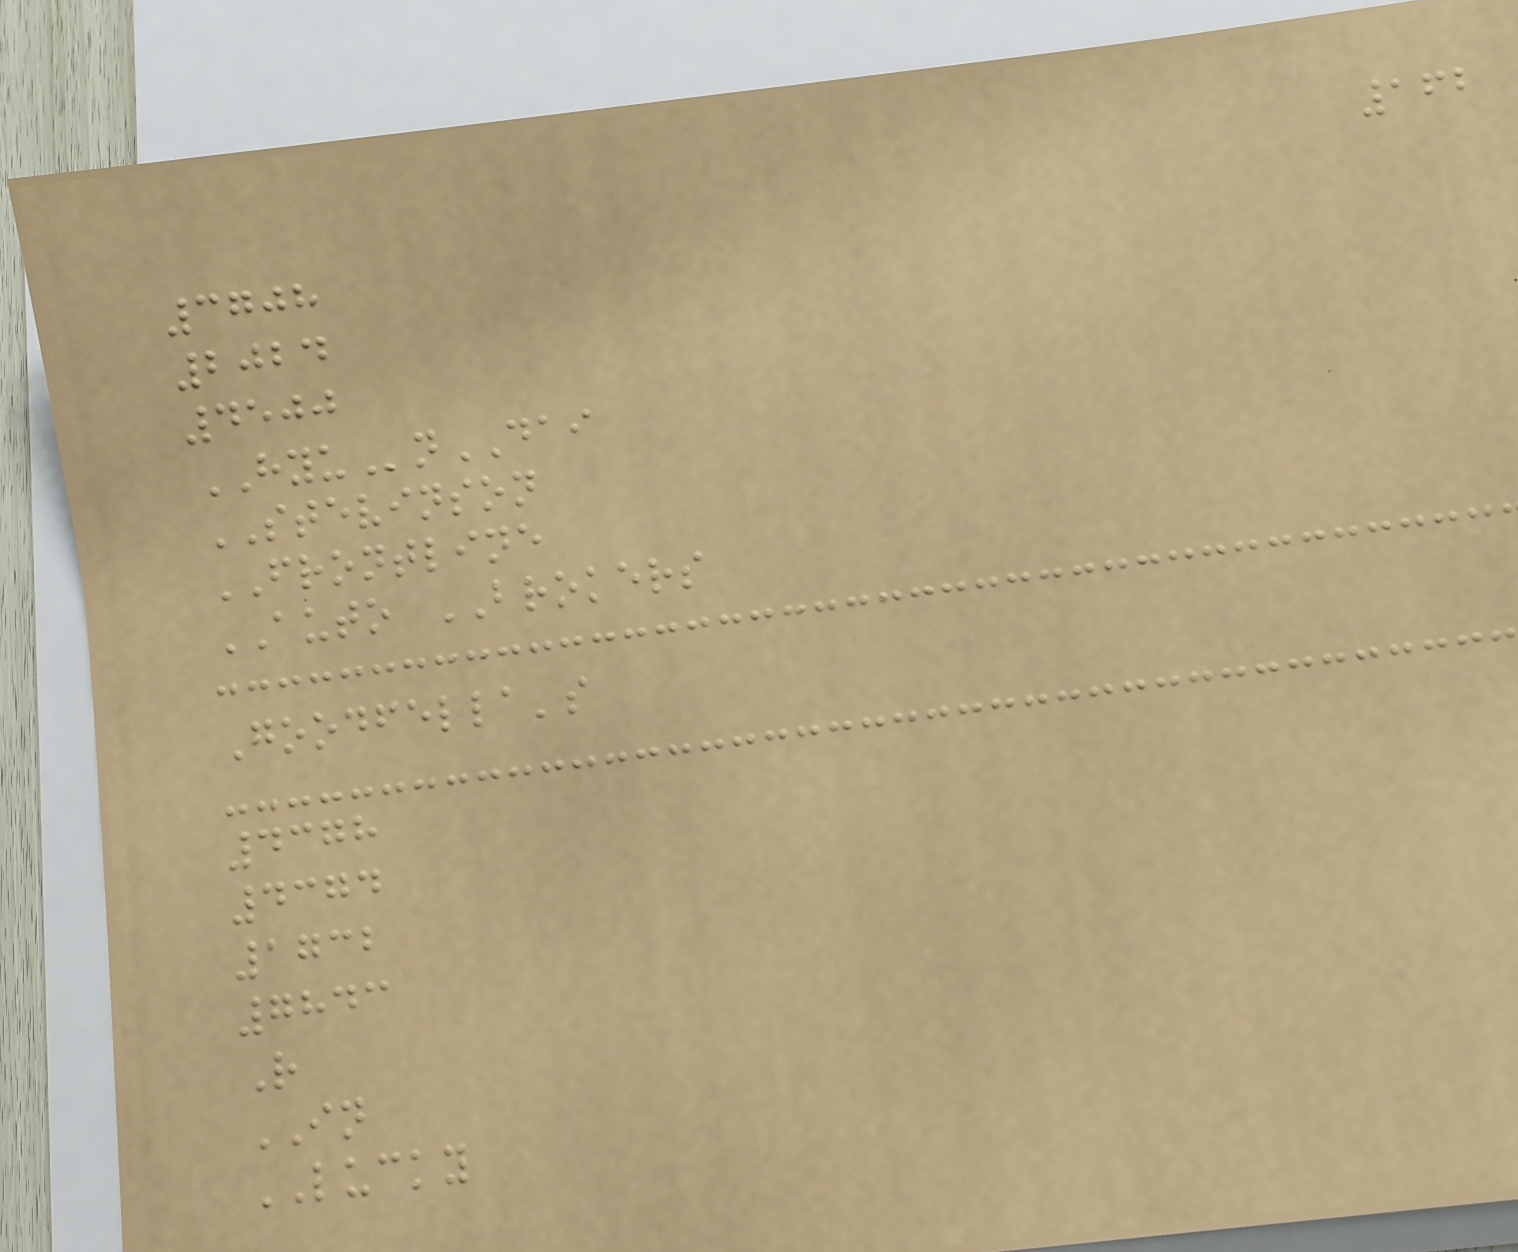162
3708
2024
4500
HYUnDAI
STEVINSON
FRONTLINE
AUTO BROKERS
Goodfella's
4378
4374
1732
7843
R
IN
LUCKY
